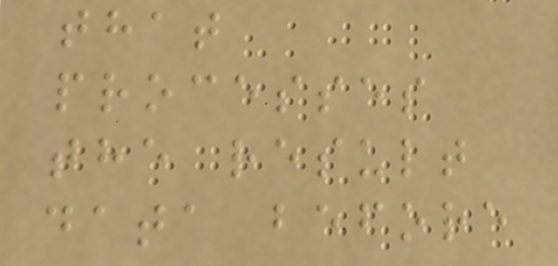that
processes
the result
data before
